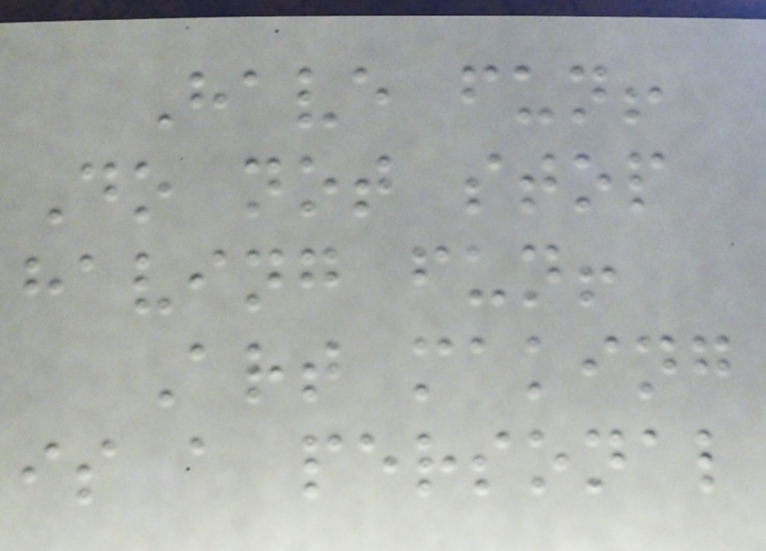Have fun!
Do not stop
having fun!
Art making
is a personal
